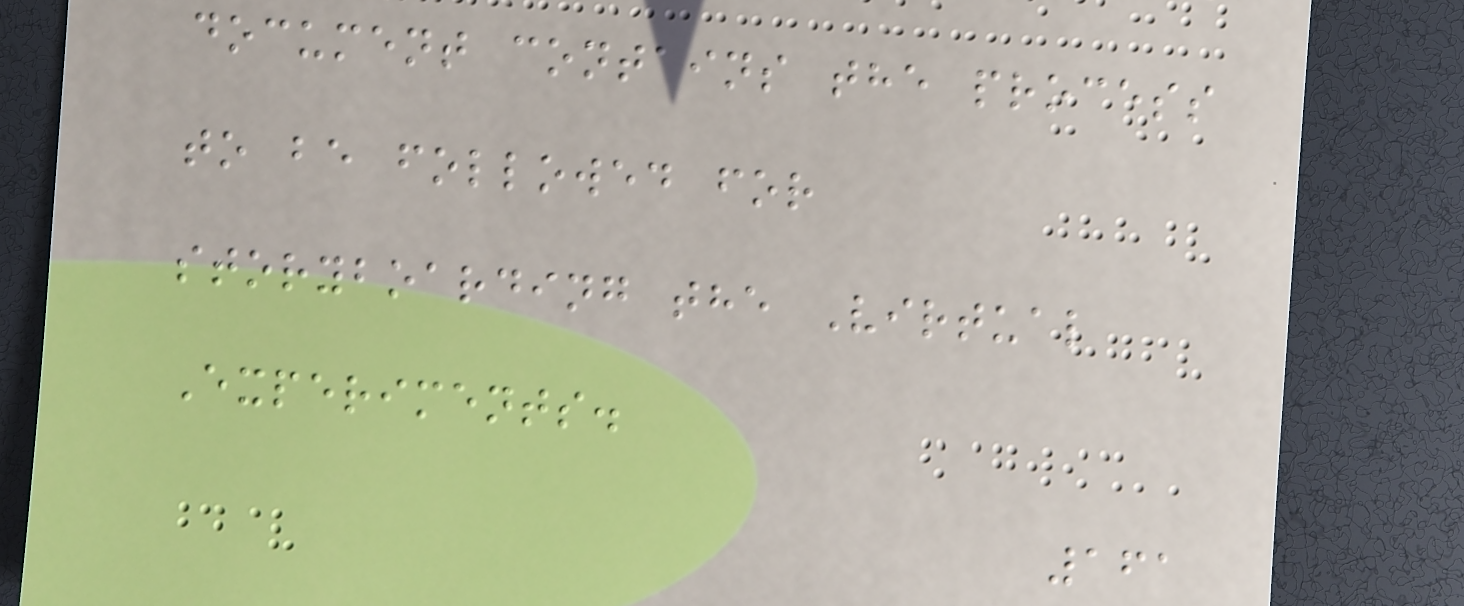document contains the process
to be followed for
storyboarding the Virtual
Experiments.
161
